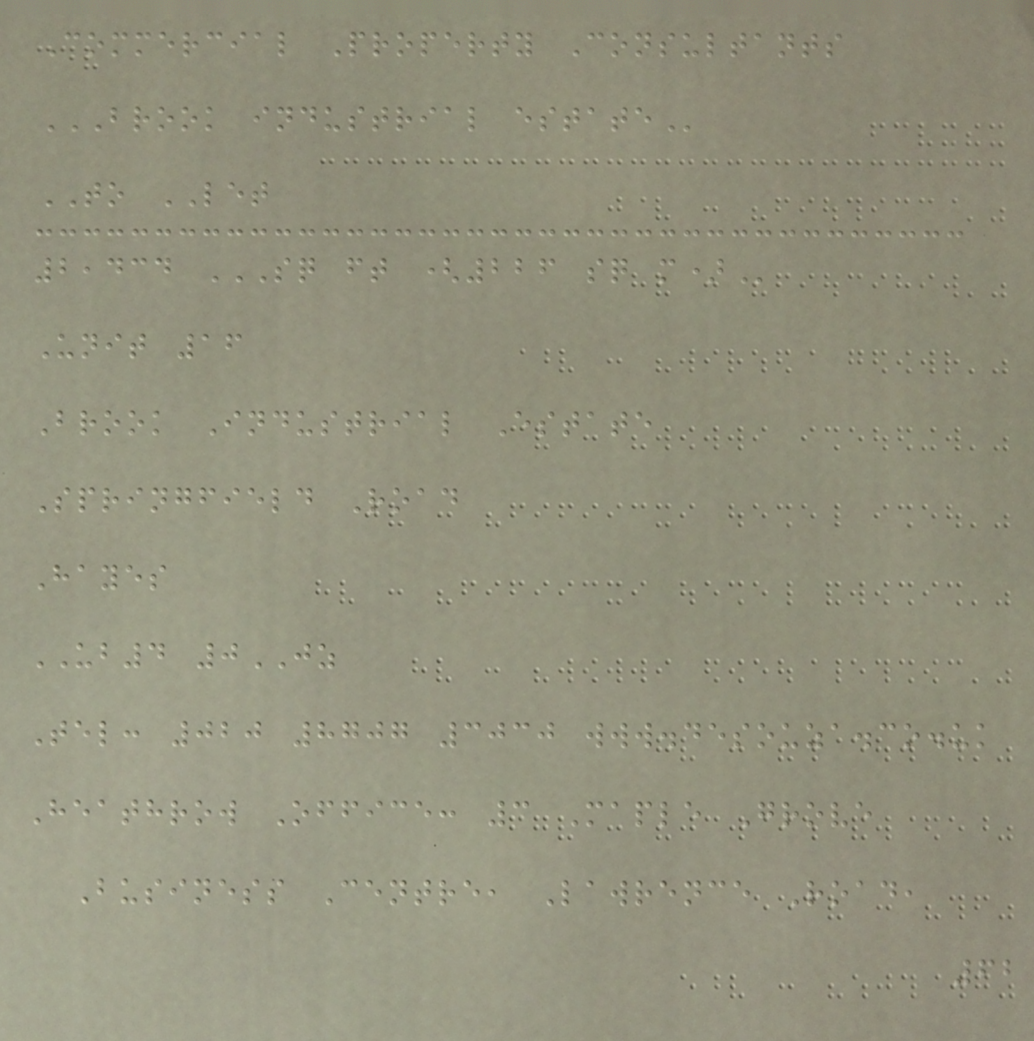Commercial Property Consultants
BROOK INDUSTRIAL ESTATE
TO LET
2,434 SQ FT (226 SQ M)
Unit 16
Brook Industrial Estate
Springfield Road
Hayes
UB4 0JZ
Tel: 020 8707 3030 www.desouza.co.uk
Heathrow Office: 3 Maple Grove
Business Centre, Lawrence Road,
62
